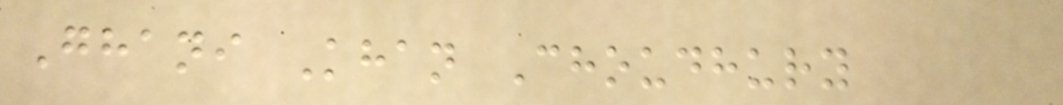Ghani Khan Choudhury
